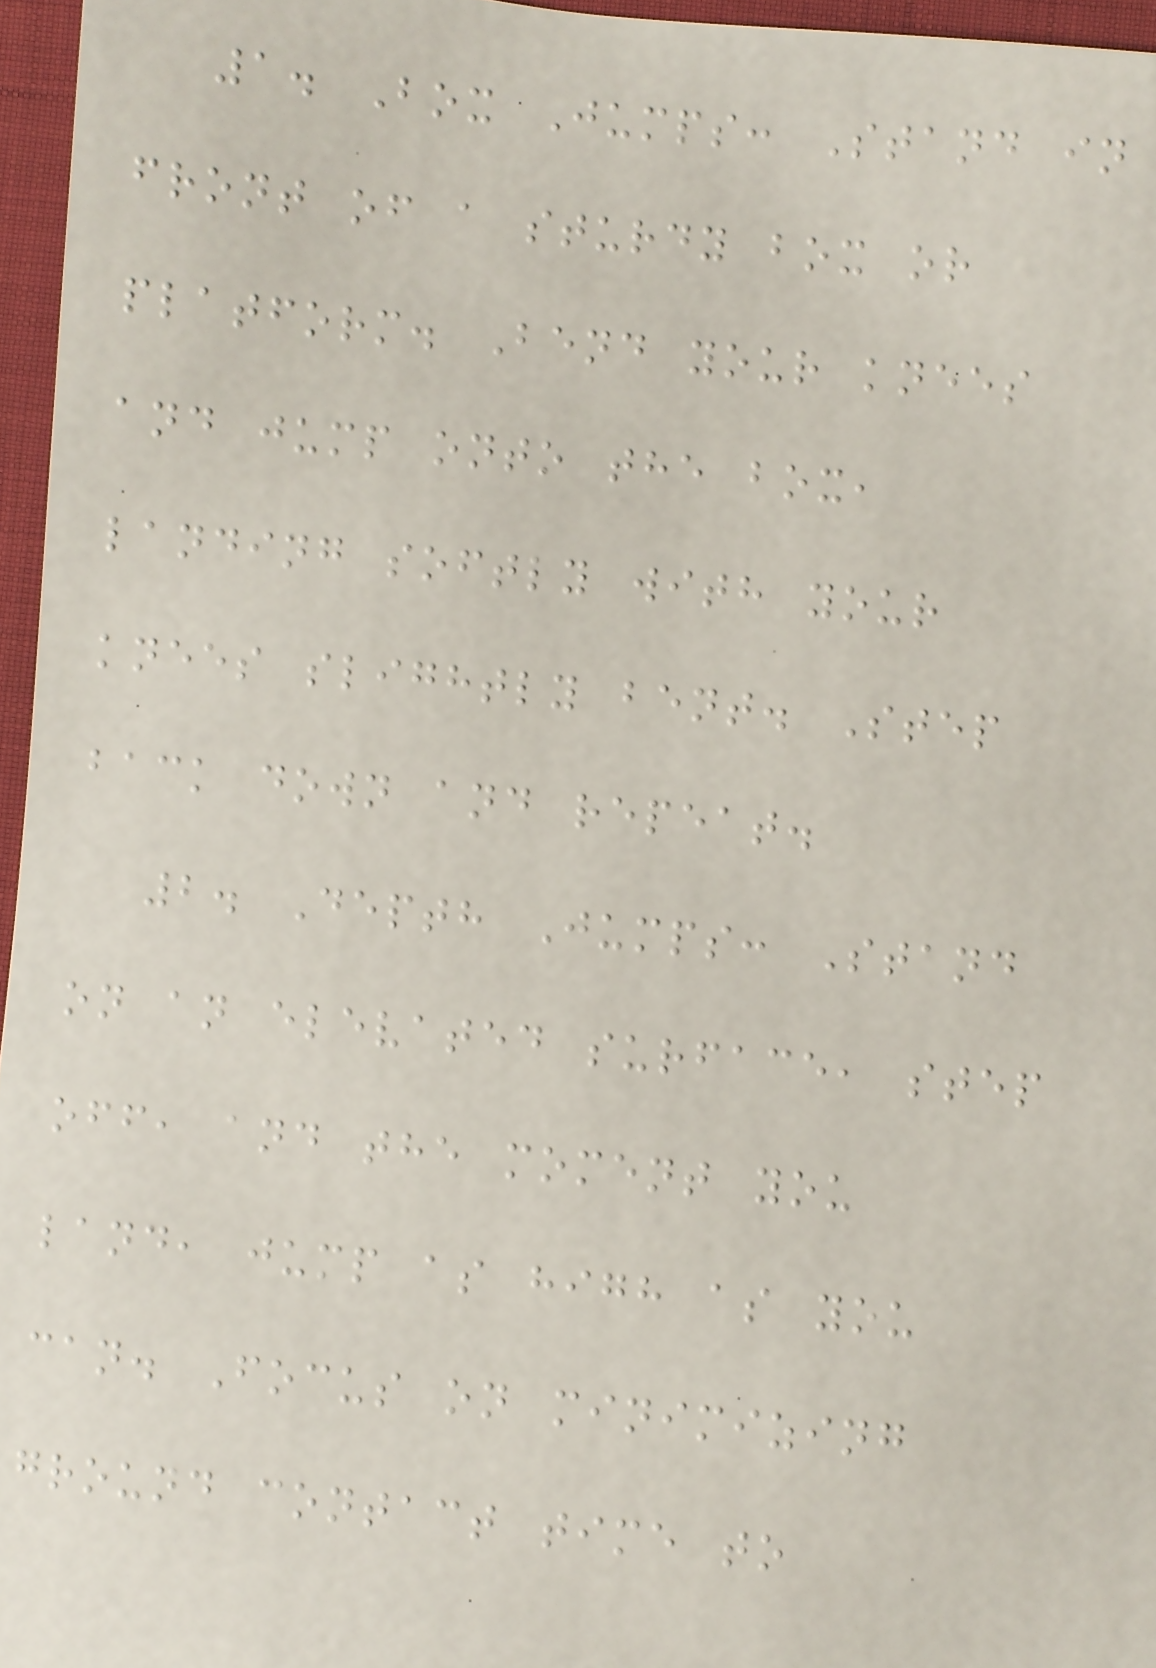1. Box Jumps: Stand in
front of a sturdy box or
platform. Bend your knees
and jump onto the box,
landing softly with your
knees slightly bent. Step
back down and repeat.
2. Depth Jumps: Stand
on an elevated surface, step
off, and the moment you
land, jump as high as you
can. Focus on minimizing
ground contact time to
